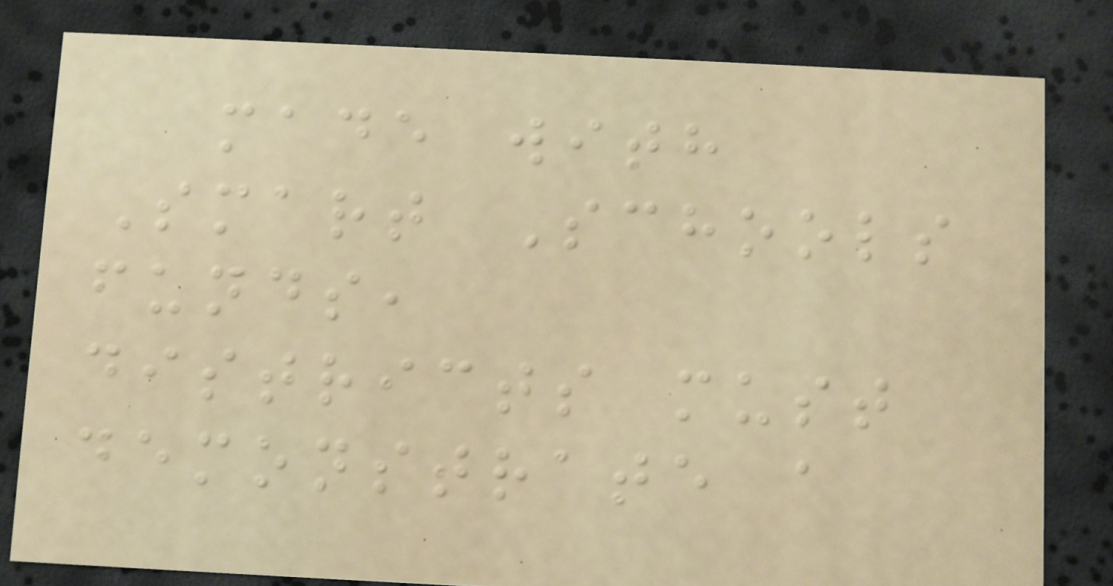made with
Smart Schools
funds,
districts must
demonstrate a
